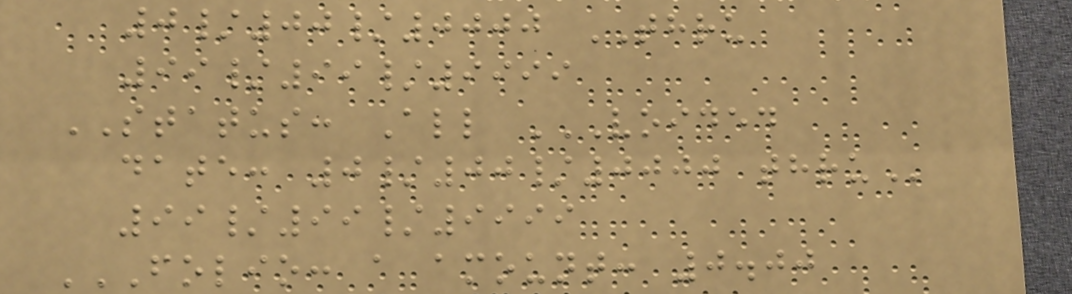0/00/0000 THRU
99/99/9999
STATUS: All VOIDED
DATE: 0/00/0000 THRU
99/99/9999
FOLIO: A AMOUNT: 0.00
